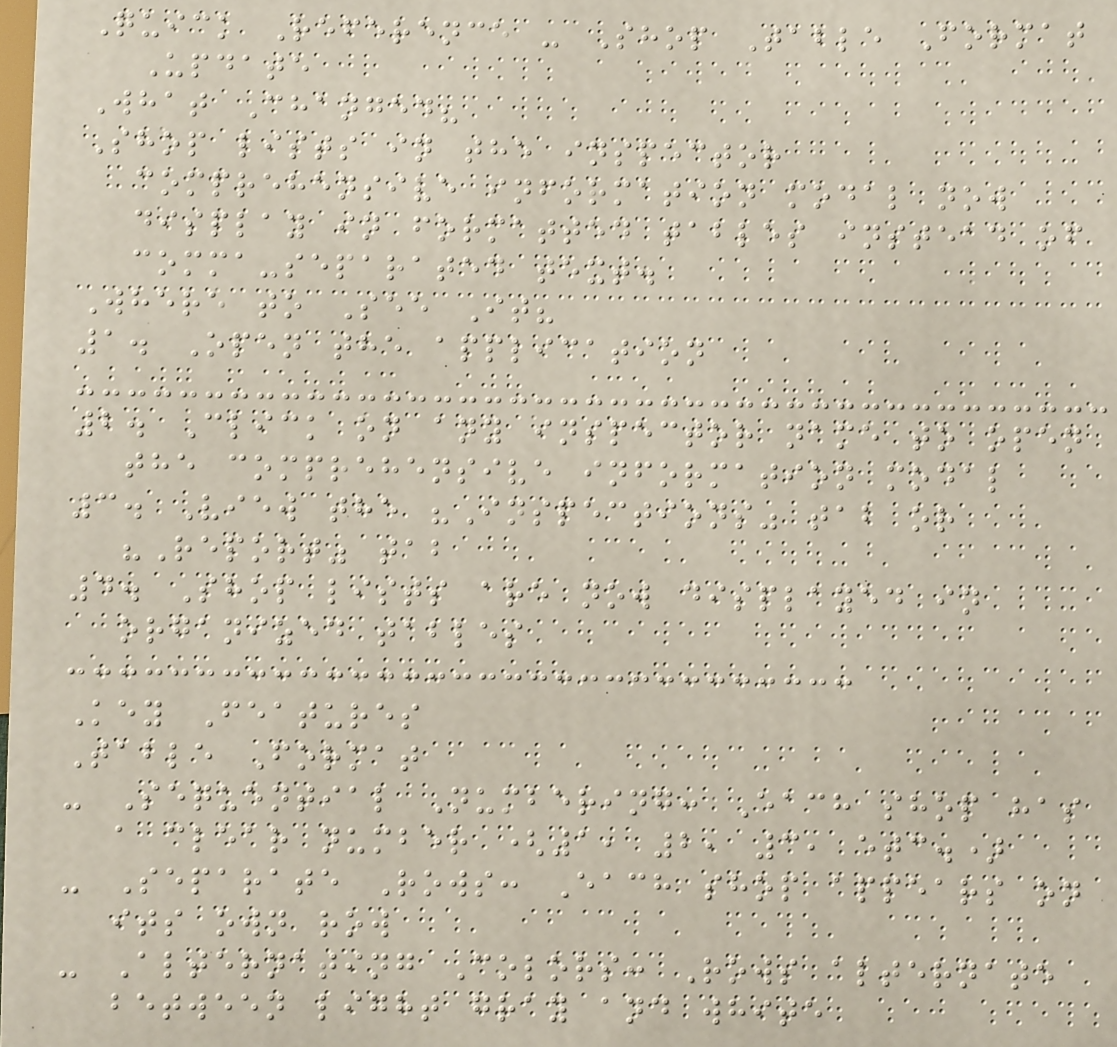Quick Reference - Shop Table Format
Update
What Changed?
Shop lists in the inspector
comprehensive information modal now
display in formatted tables instead of
comma-separated text.
Where to See It?
1. Open the application
2. Click on any inspector name to open
the comprehensive information modal
3. View the "Inspections" tab or
"Report" tab
4. Shop lists are now displayed in
organized tables
Key Features
Table Format
- Sequential Numbering: Each shop has
a clear number (1, 2, 3, etc.)
- Separate Rows: Each shop appears on
its own row
- Alternating Colors: Rows alternate
between light gray and white
